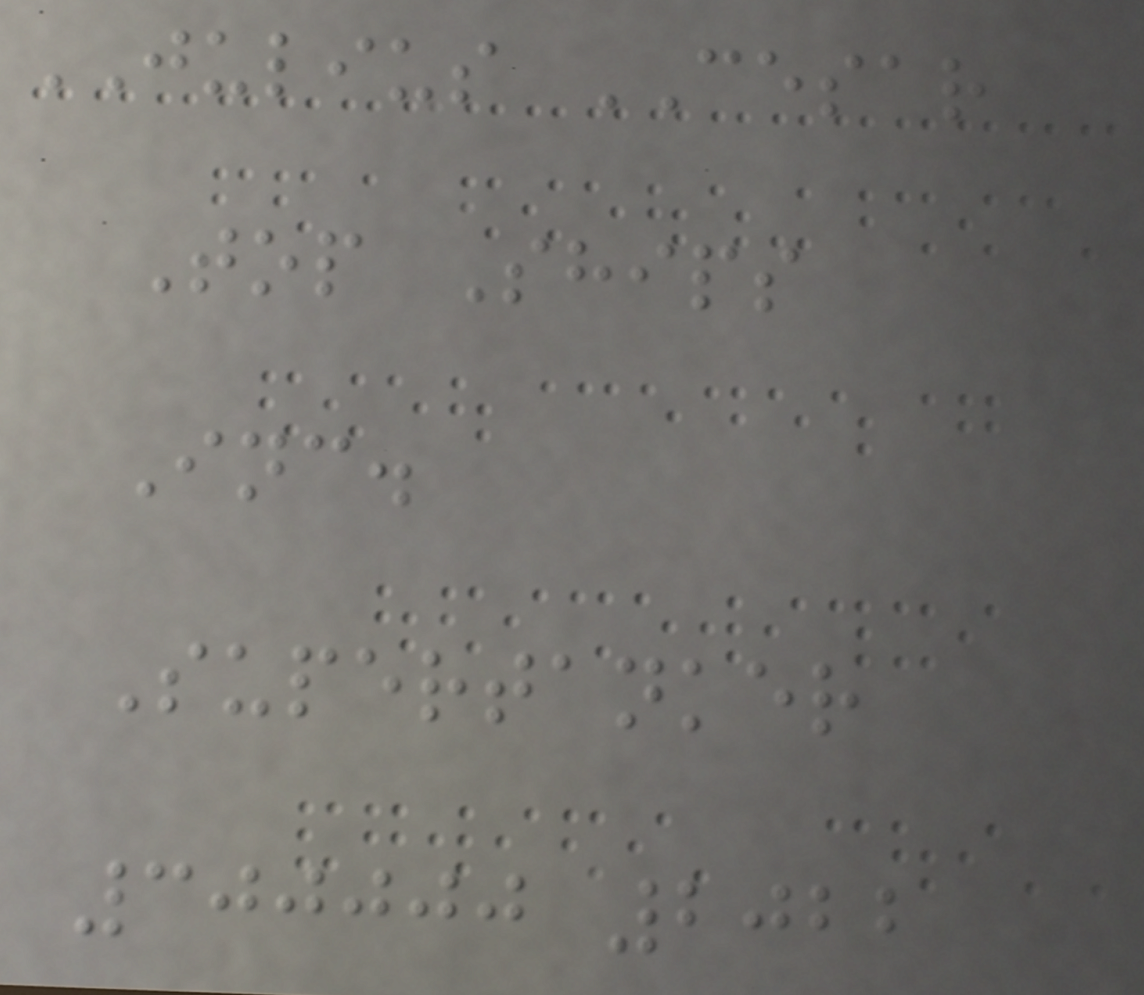JULIUS CESAR
Top Ships
Inc.
Supertanker
300000 2022
